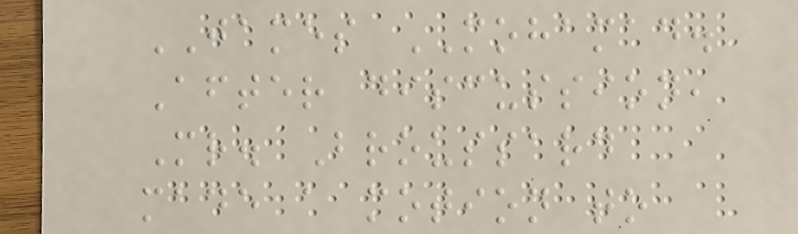JAMES MOHAMAD.
After discussion,
Mr. Broussard
made a motion to
